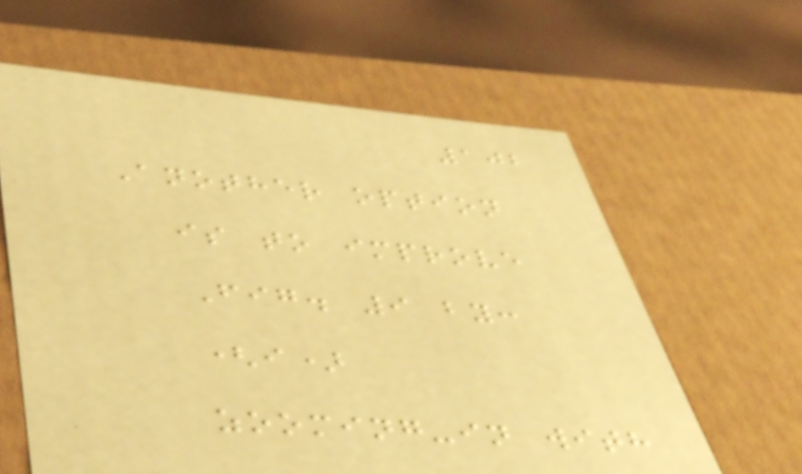102
Another option
is to improve
Fig. 9 by:
(i)
zooming-in with
